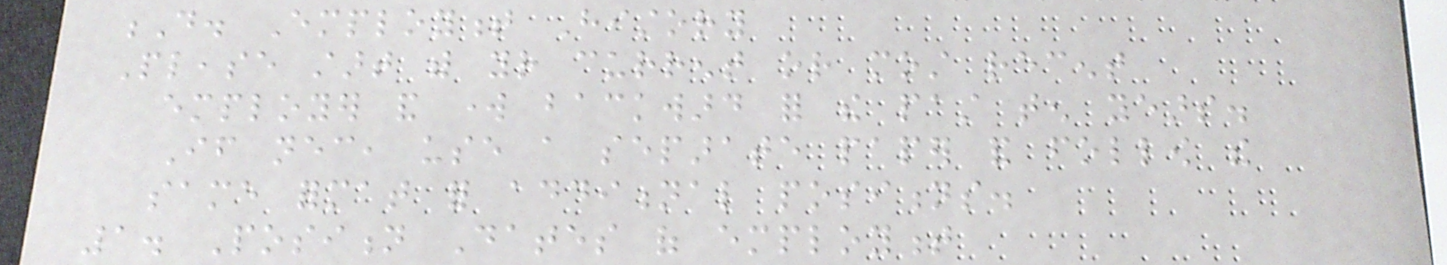D. Employment History
Please start with your current or most recent
employer and work backward for the past ten years.
If necessary, use a separate paper and follow the
same format for additional positions.
1. Position Dates of employment
